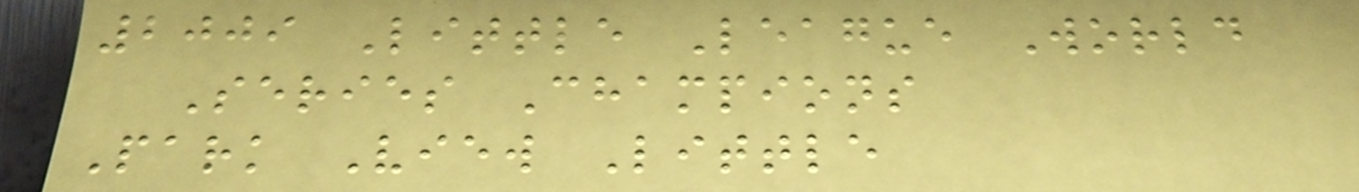2009 Little League World
Series Champions
Park View Little
